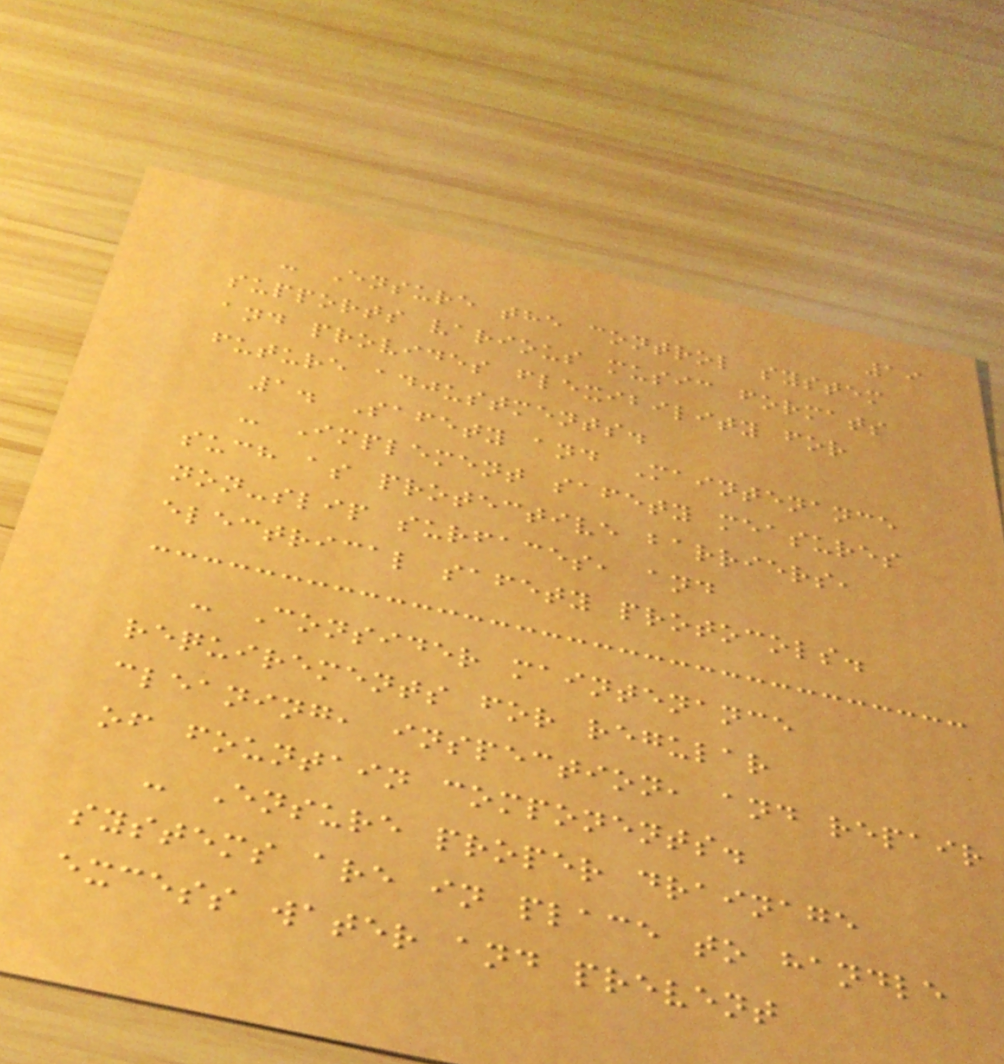19
- Ensure the control system
supports various music formats
and provides flexibility for
future adjustments.
1. Safety and Maintenance
- Implement safety measures
such as protective barriers,
non-slip surfaces, and
electrical safety protocols.
- Consider maintenance
requirements for regular
cleaning, inspection, and repair
of fountain components.
- Ensure proper drainage
systems are in place to handle
excess water and prevent
